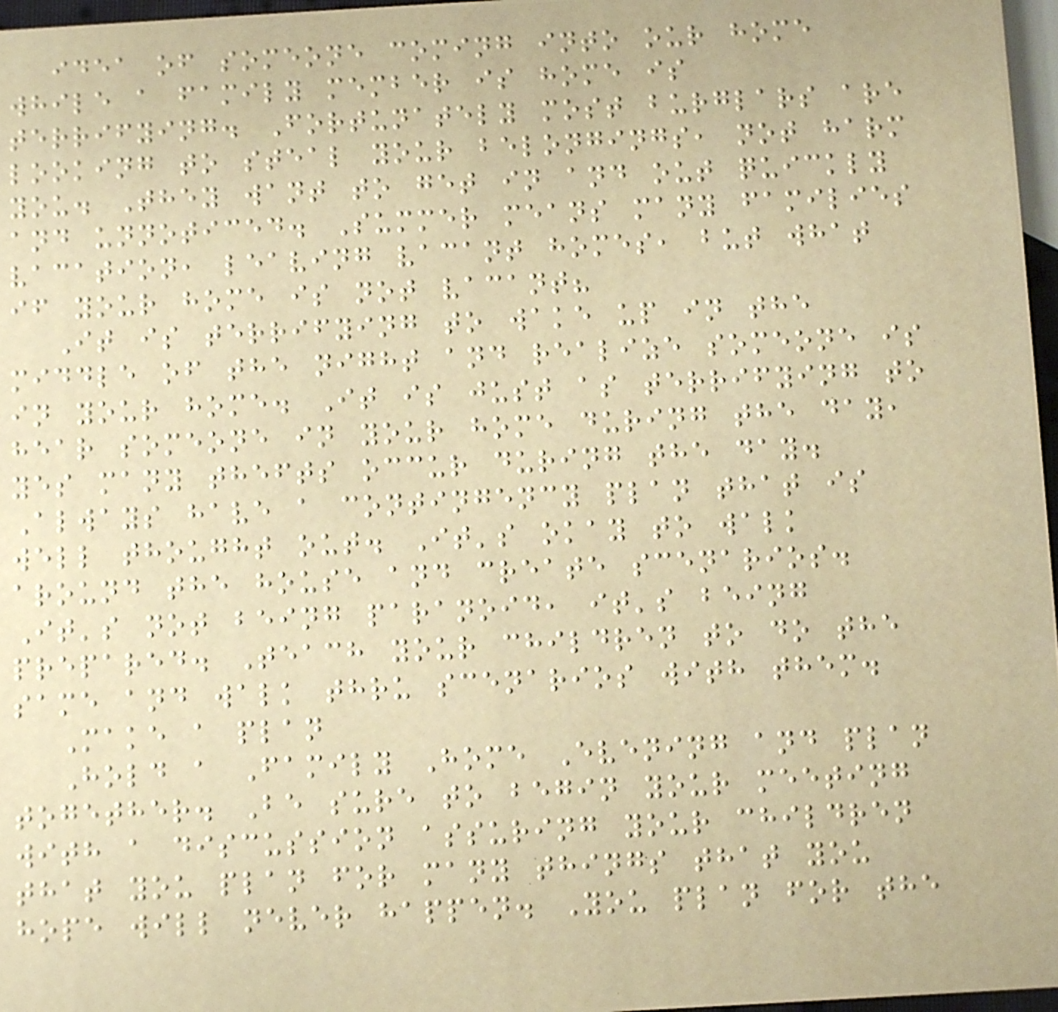idea of someone coming into our home
while a family member is home is
terrifying. Fortunately most burglars are
looking to steal your belongings, not harm
you. They want to get in and out quickly
and unnoticed. Summer means many families
vacation, leaving vacant homes, but what
if your home is not vacant?
It is terrifying to wake up in the
middle of the night and realize someone is
in your home. It is just as terrifying to
hear someone in your home during the day,
yes many thefts occur during the day.
Always have a contingency plan that is
well thought out. It's okay to walk
around the house and create scenarios.
It's not being paranoid, it's being
prepared. Teach your children to do the
same and walk thru scenarios with them.
Make a plan
Hold a Family Home Evening and plan
together. Be sure to begin your meeting
with a discussion assuring your children
that you plan for many things that you
hope will never happen. You plan for the
